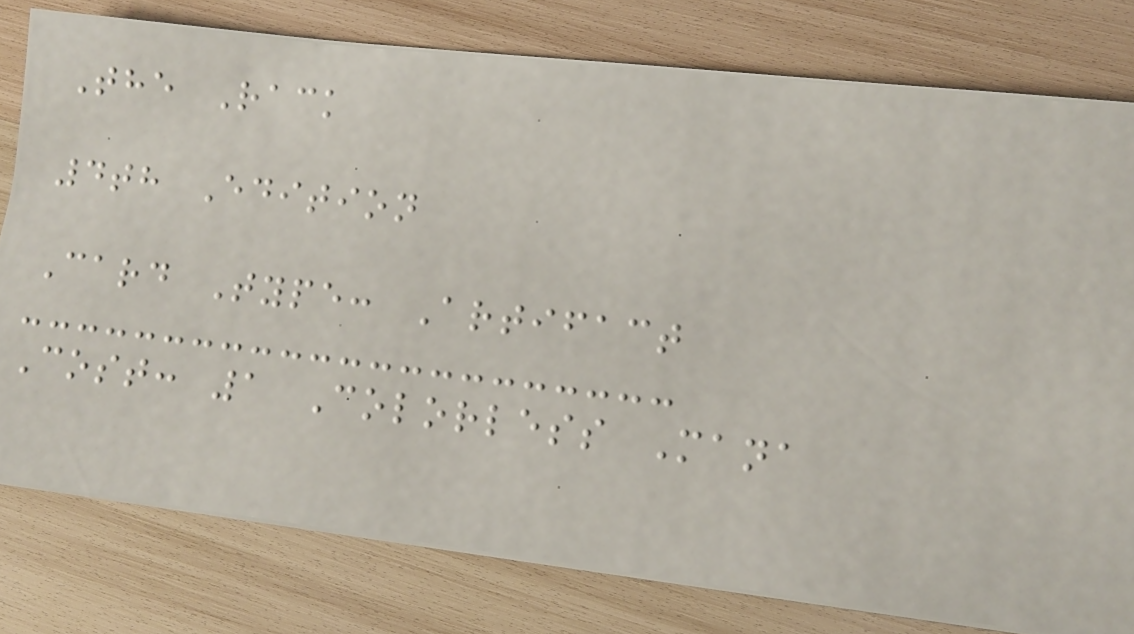The Rack
4th Edition
Card Type: Artifact
Cost: 1 Colorless Mana
